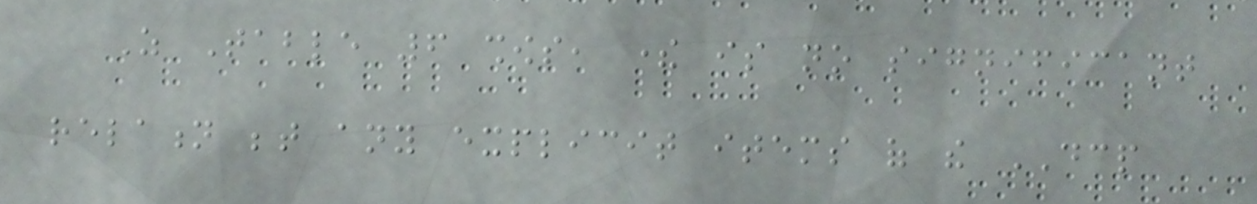As Table 6 shows, there is no significant
relation between any explicit items of the DCP
